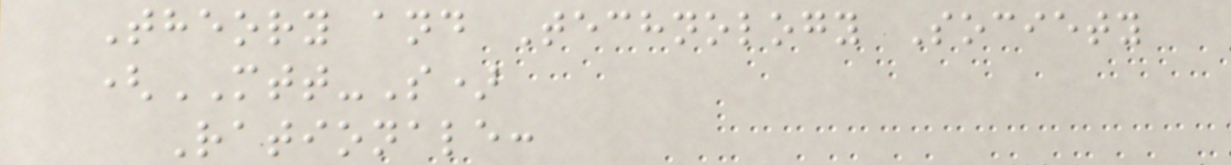Theory and Technology Society
(MTT-S)
Rationale:
